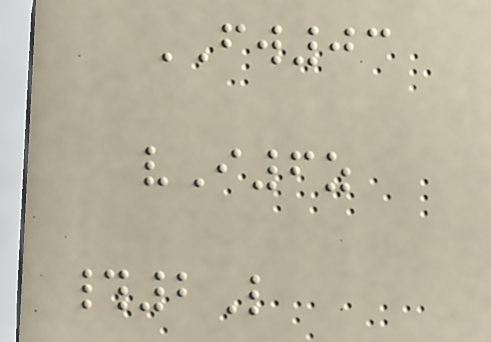FW03
vI6z
#2L
